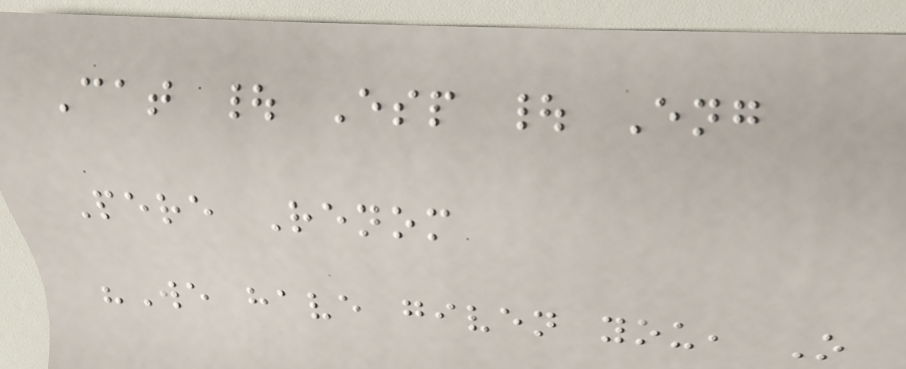Cat | Esp | Eng
Pere Renom
"We have given you, O
